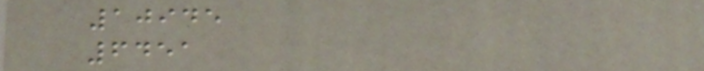10945
6451
